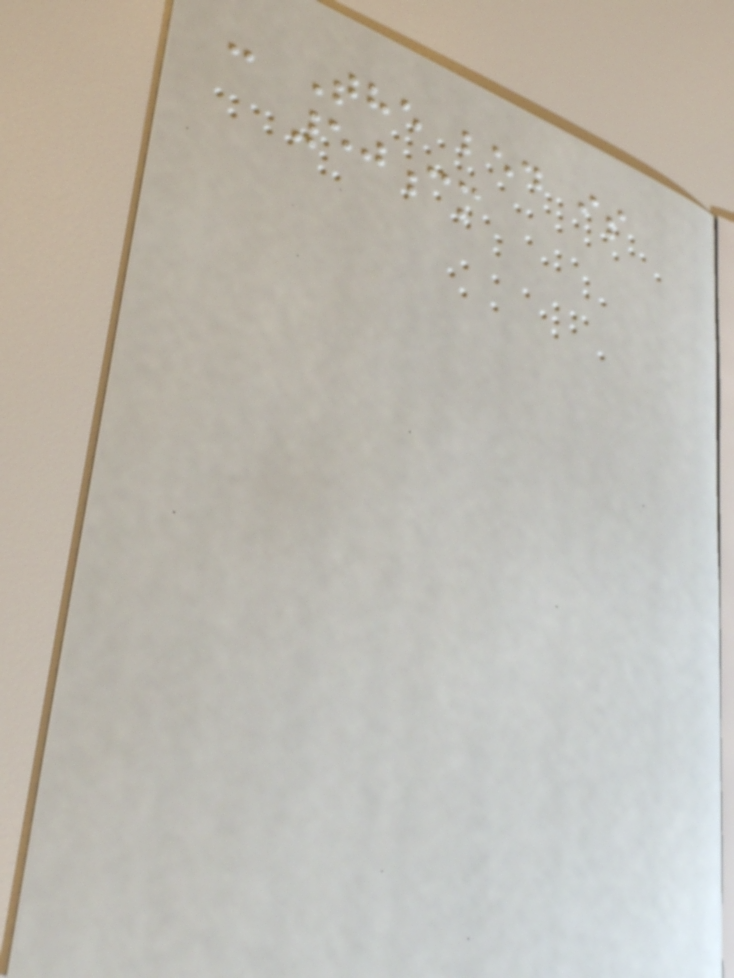- The bed is
50cm
